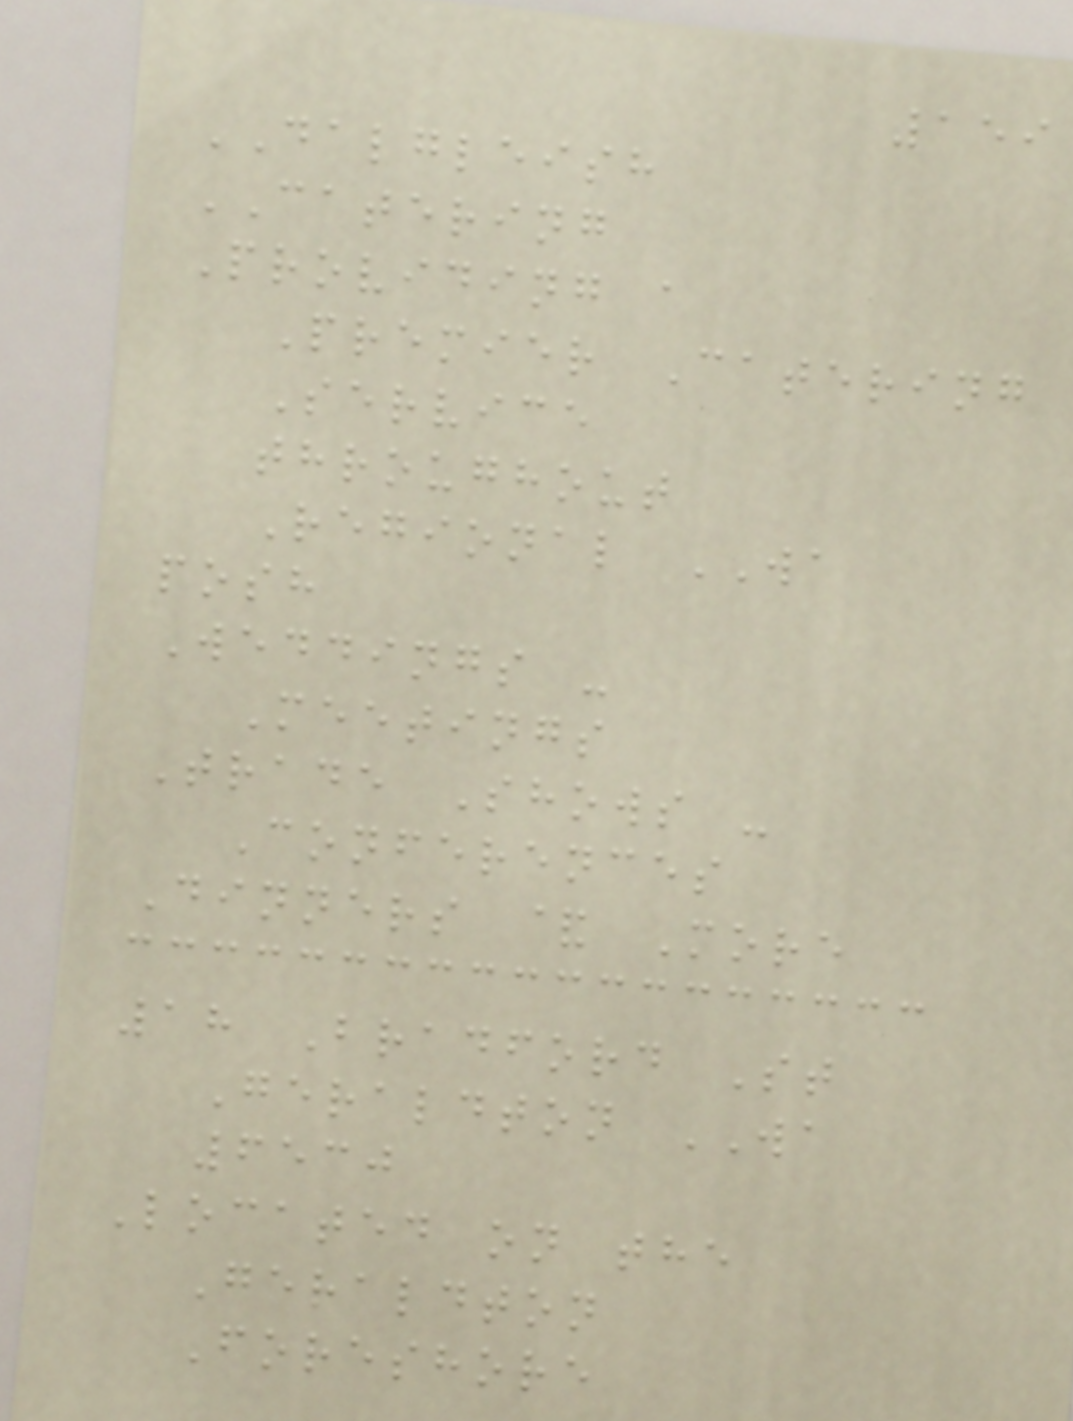159
DALGLEISH
CATERING
Providing a
Premier Catering
Service
throughout
Regional WA
posh
Weddings -
Meetings
Trade Shows -
Conferences
Dinners & More
18 Bradford St
Geraldton WA
6530
Located on the
Geraldton
Foreshore
